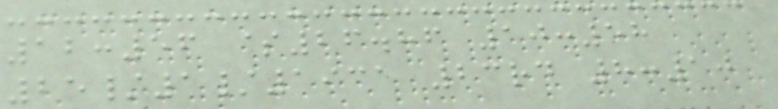12:56 $26.86 10:58
25/1/1931 23rd 8:10
